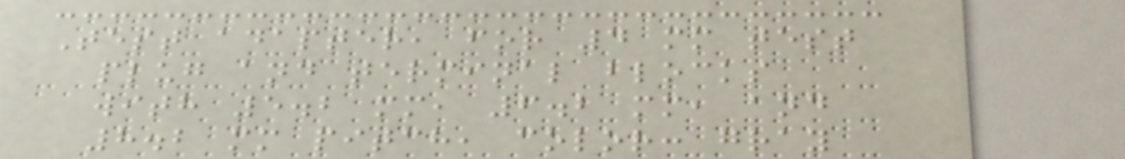Test adapter, for 4 mm test
plug and terminal blocks
with 5.2 mm, 6.2 mm, and
8.2 mm pitch, color: gray
